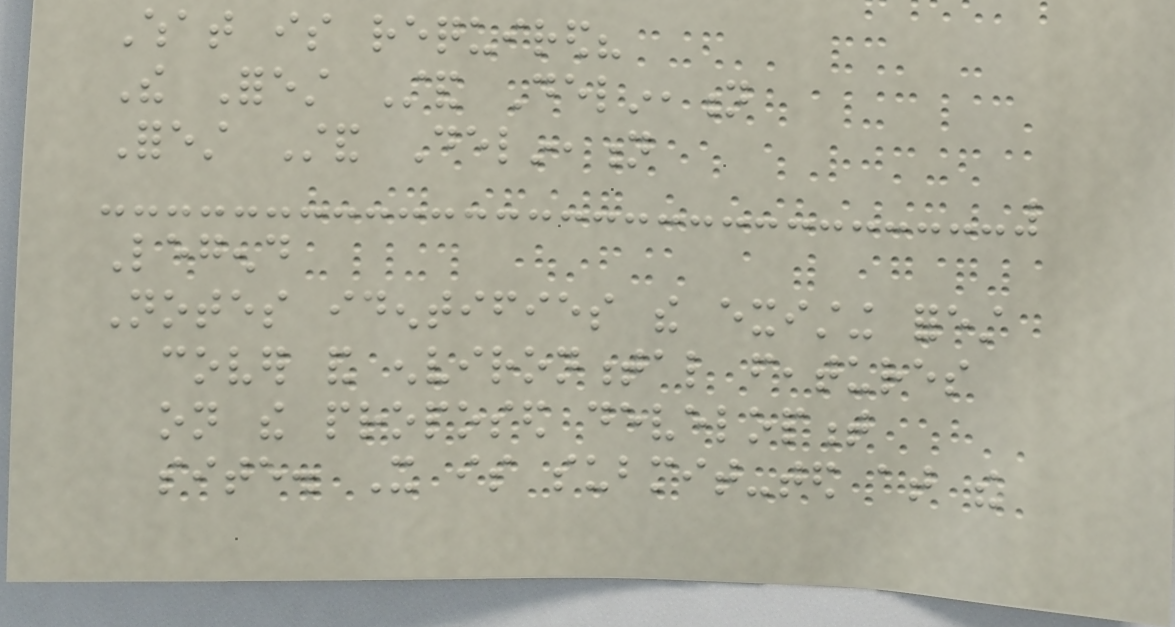What is required?
The Forest Stand Delineation
Forest Stand Delineation
Legend
Notes identifies the existing forest
cover and environmental features
on the proposed development
site. It is submit-ted at the
